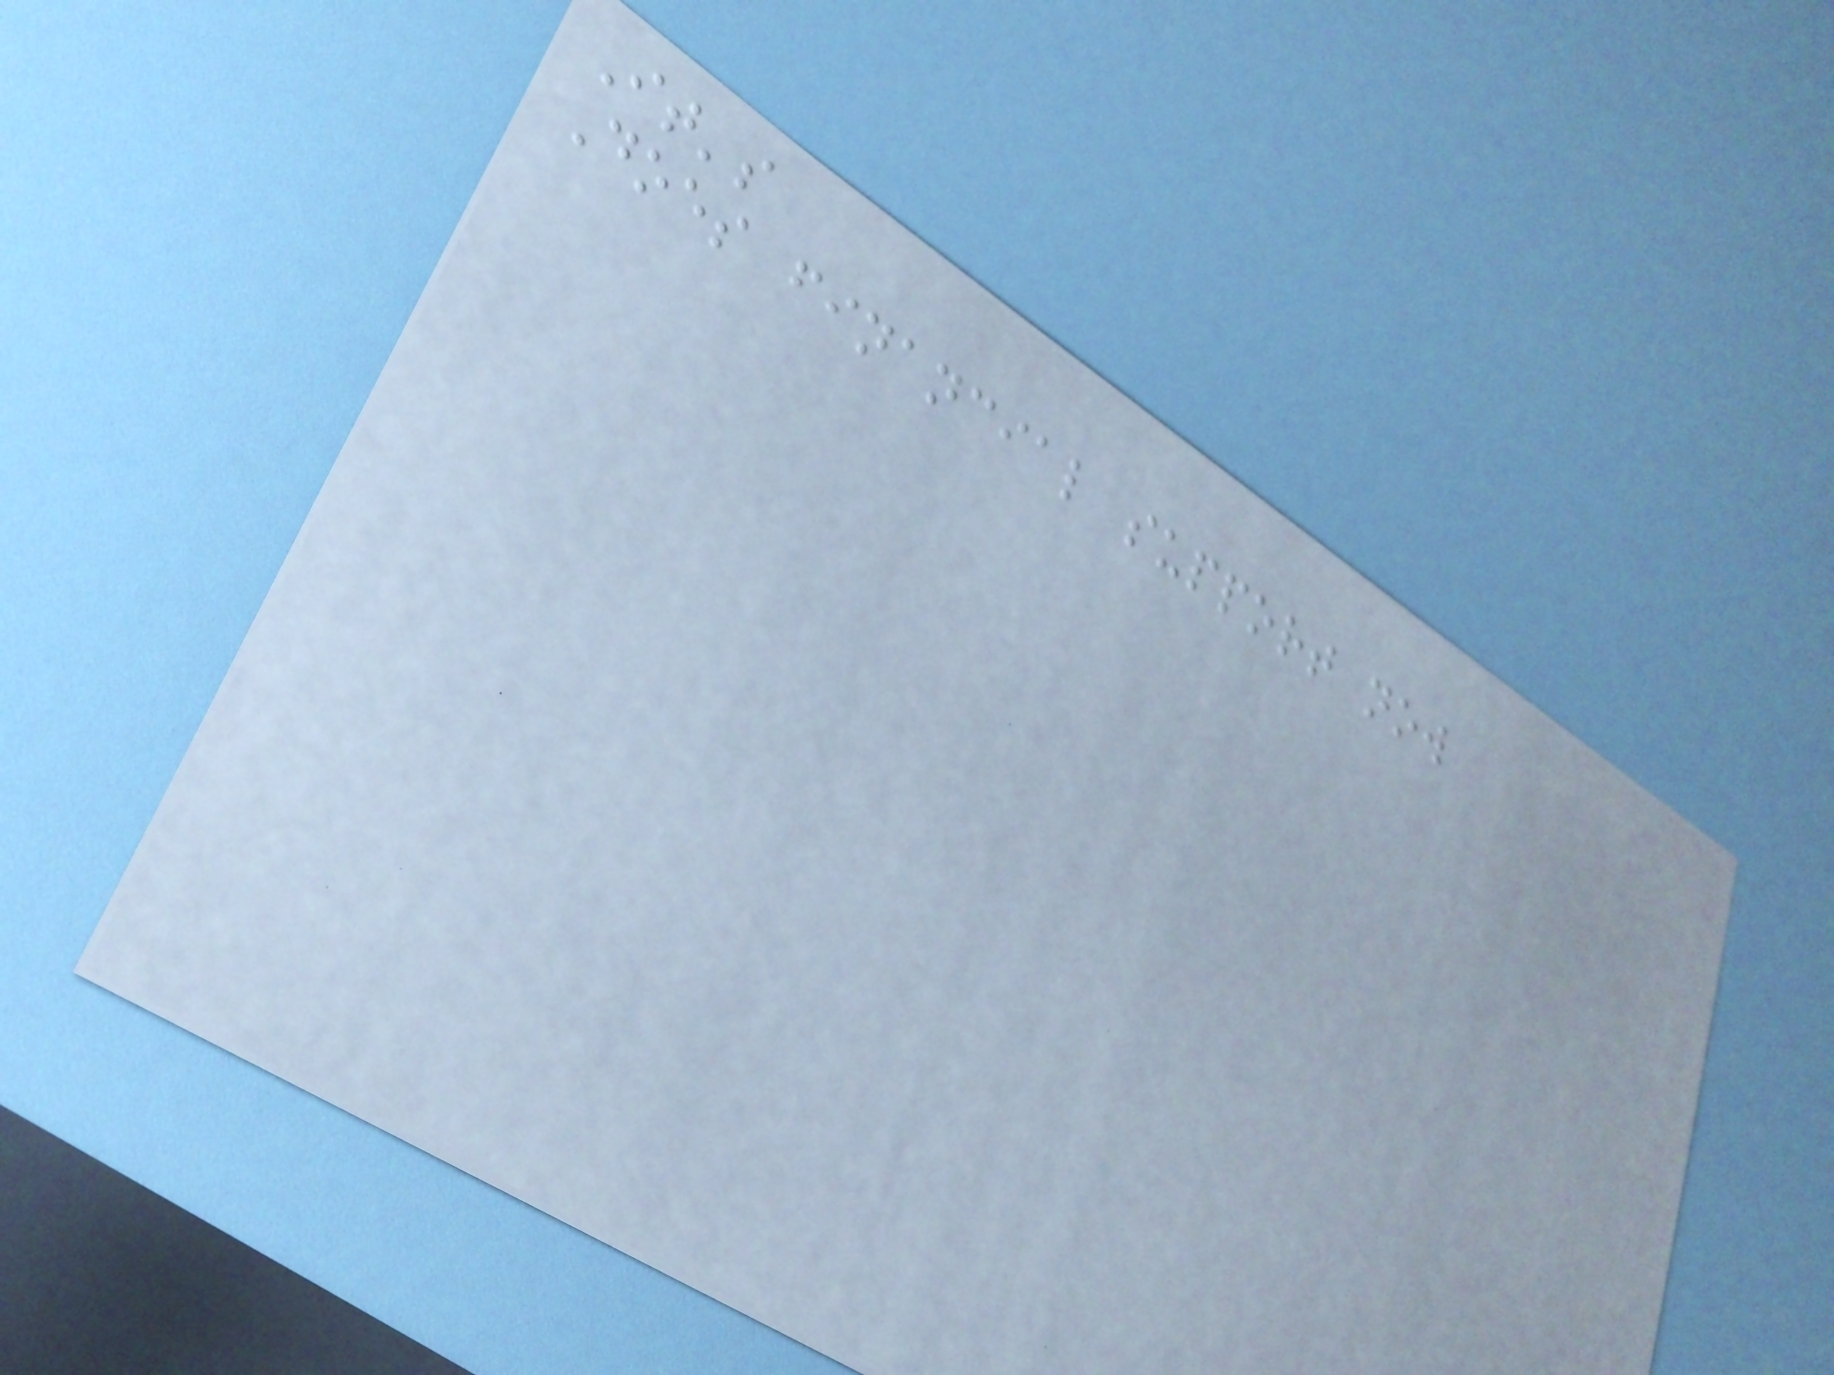It's
Does financial support now
